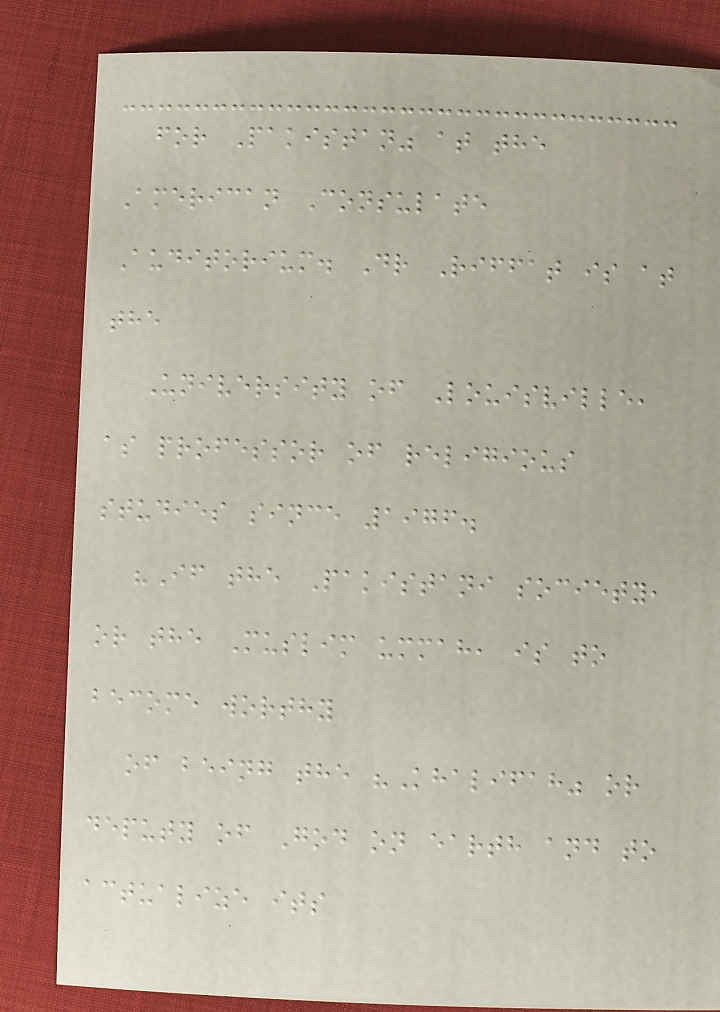for Pakistan" at the
American Consulate
Auditorium. Dr Riffat is at
the
University of Louisville,
as professor of religious
studies since 1976.
"If the Pakistani society,
or the Muslim ummah, is to
become worthy
of being the "Khalifah" or
deputy of God on earth and to
actualize its
